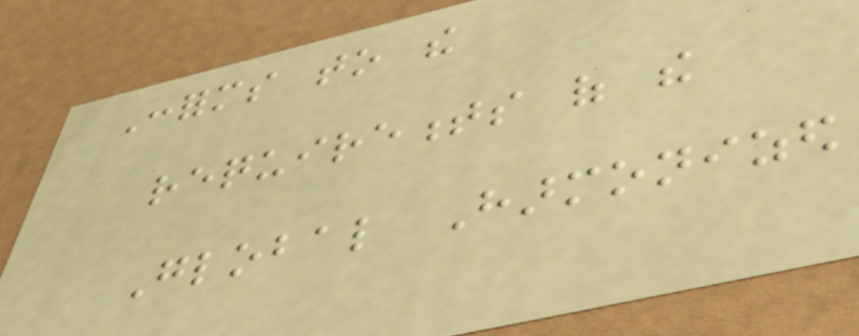Conforms to the
requirements of the
Global Harmonized
